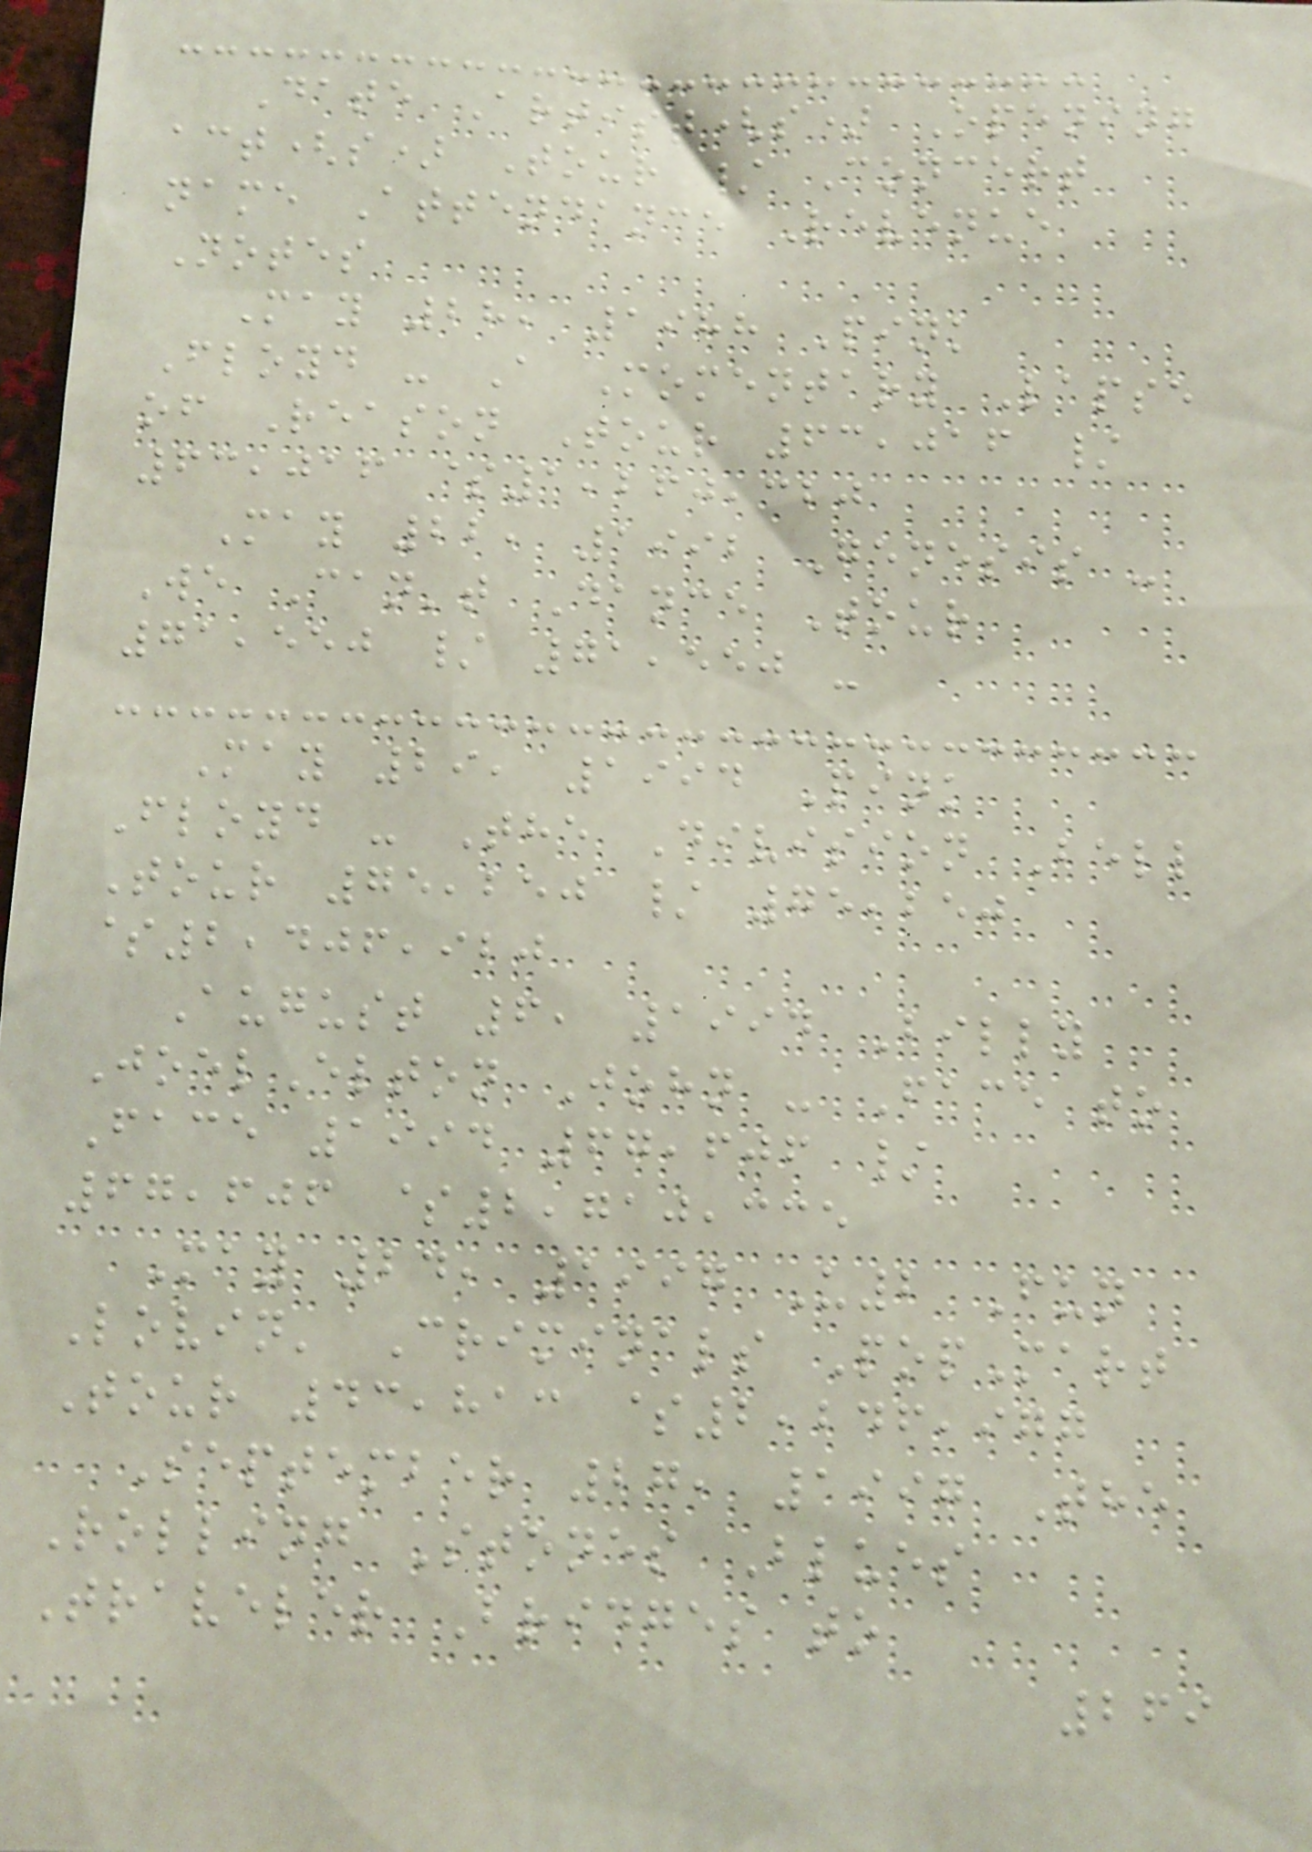Date Artist(s) Opening
act(s) Tour / Concert
name Attendance Revenue
Notes
May 28, 1988 Pink
Floyd - A Momentary Lapse
of Reason Tour 63,016 /
63,016 $1,260,320
May 22, 1992 Genesis -
We Can't Dance Tour
71,550 / 71,550 -
May 29, 1994 Pink
Floyd - The Division Bell
Tour 75,250 / 75,250
$2,406,920
August 6, 1994 Billy
JoelElton John - Face to
Face 1994 67,606 /
67,606 $2,710,335
May 24, 1997 U2 Fun
Lovin' Criminals PopMart
Tour 43,813 $2,246,977
September 27, 1997 The
Rolling Stones Blues
Traveler Bridges to
269
